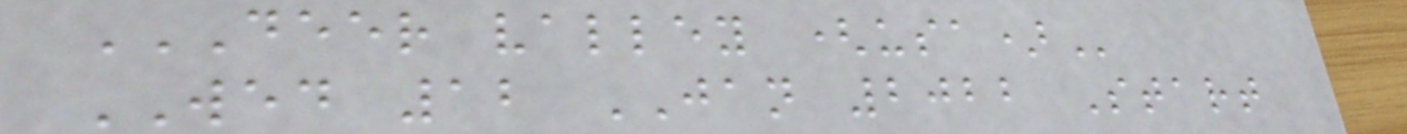DEER VALLEY (USA)
WED 12 JAN 2022 Start
